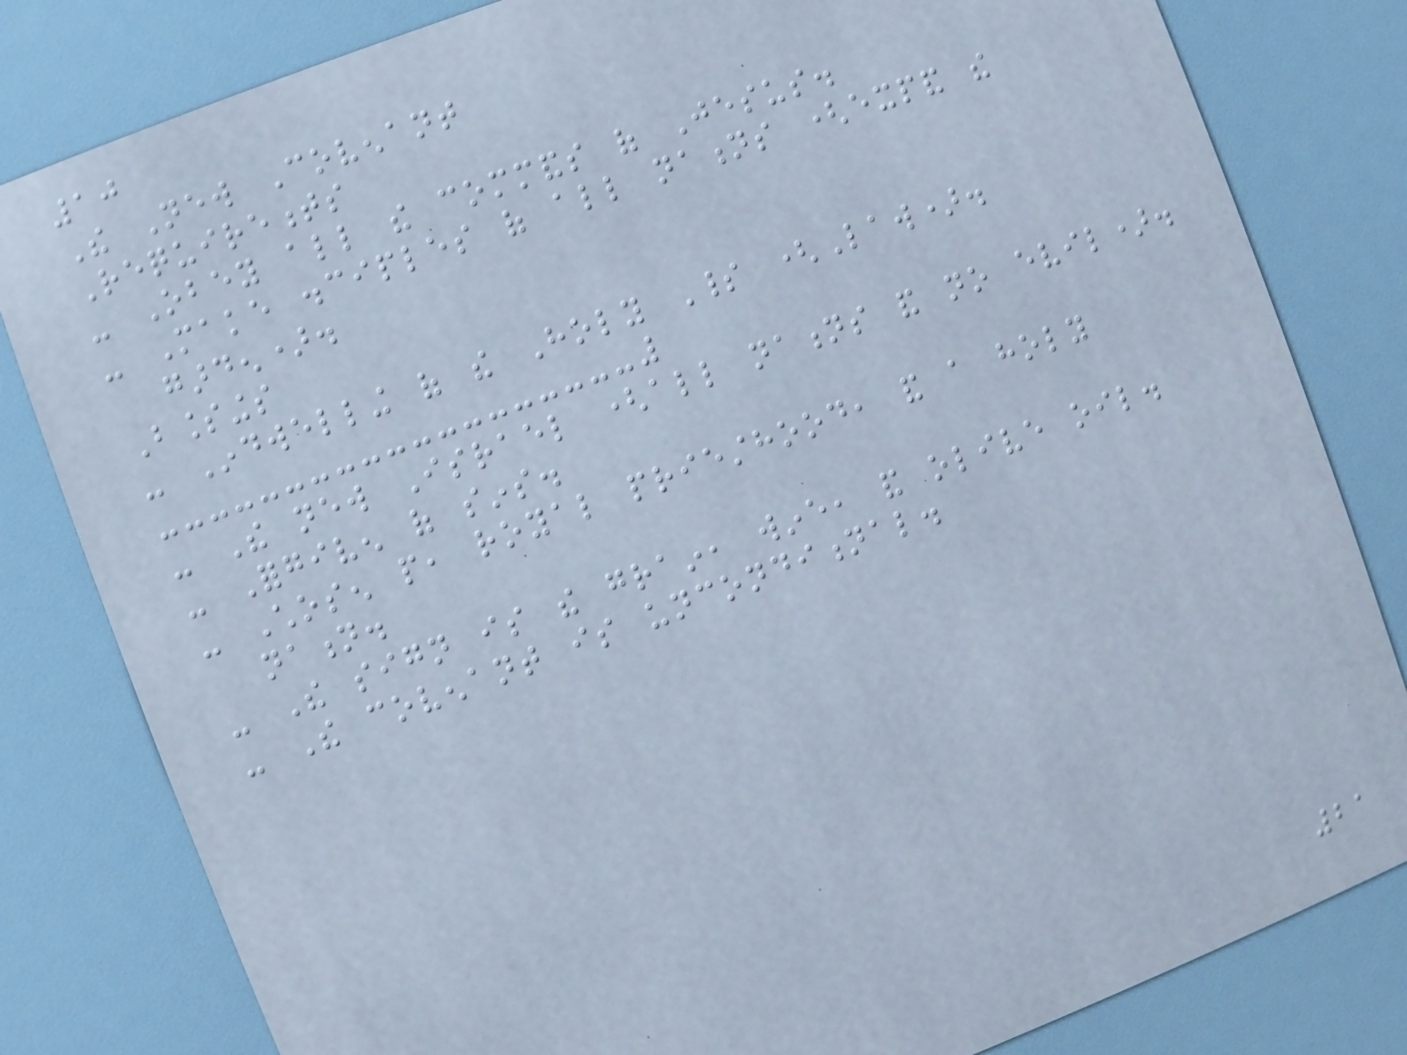10
The New Covenant
Requirements
- Obey all the commands of Jesus.
- Make disciples of all nations (expand the
garden).
Blessings
- Indwelling of the Holy Spirit (Law).
- The new Israel (all nations and no evil).
- Forgiven of sins.
- Chosen people, royal priesthood, and a holy
nation.
- The sign is the grain, wine, and olive oil.
- The covenant is unconditional.
21
